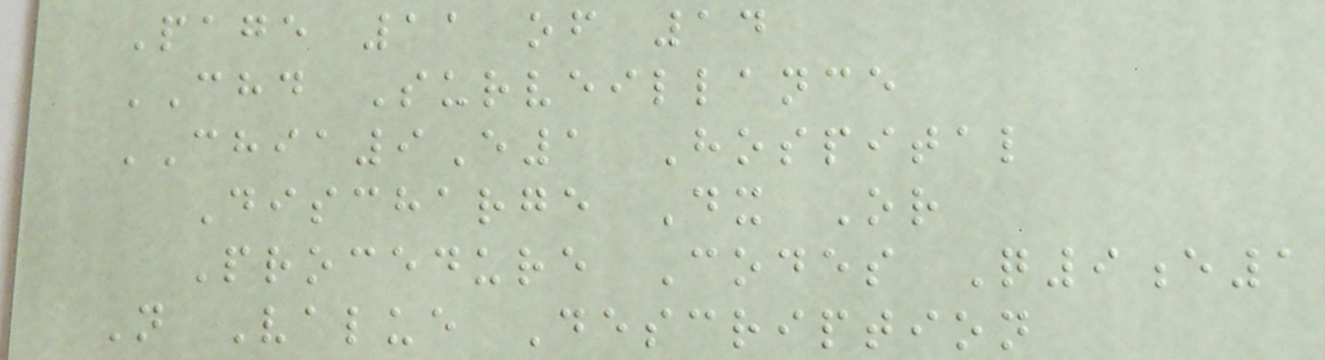Page 11 of 14
CHD Surveillance
CHIA9E1 Hospital
Discharge Dx Or
Procedure Codes Q9e1
N Value Description
